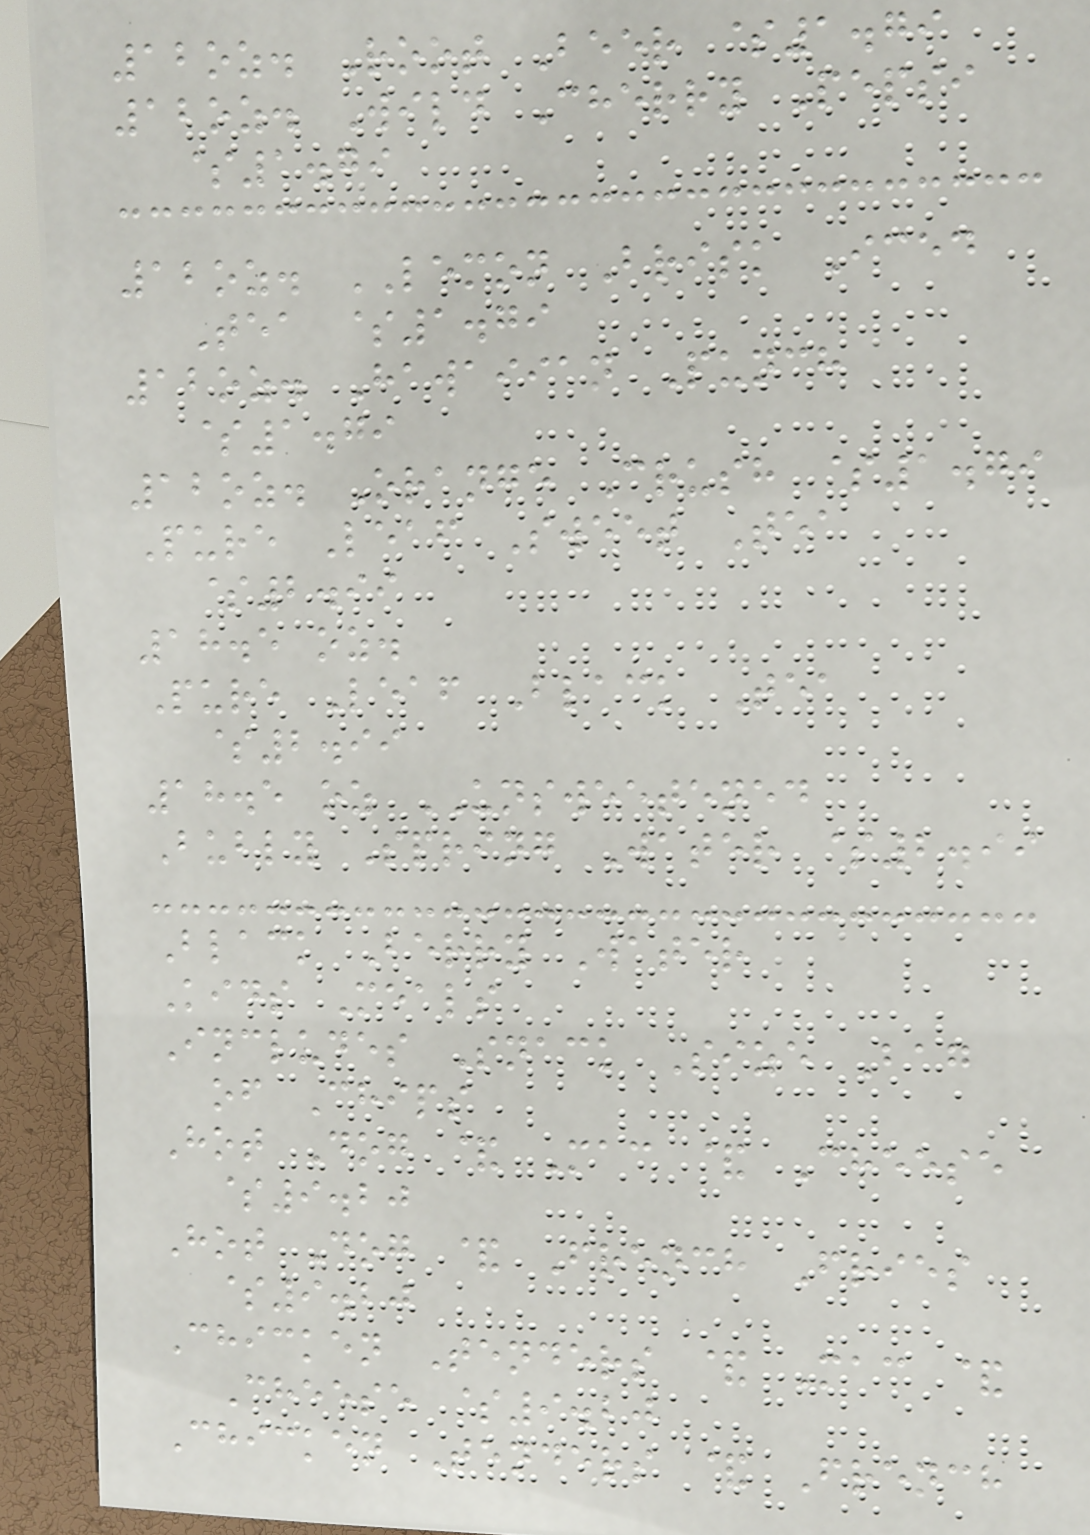12oz. Root Beer $1.79
12oz. Wild Cherry Pepsi
$1.79
12oz. LEMON Brisk Iced
Tea $1.79
12oz. Hawaiian Punch
$1.79
12oz. Orange Crush $1.79
Pure Leaf Sweet Tea
$2.99
18.5 oz.
Pure Leaf Black Tea
$2.99
18.5 oz UNSWEETENED
Bubly Spring Water $2.99
Black Berry Water
Kids Meals
Includes Snack Size Bag
of Chips
Hot Dog & Mac & Cheese
$9.20
Hot Dog & French Fries
$9.20
Chicken Tenders & Mac &
Cheese $9.20
Chicken Tenders & French
